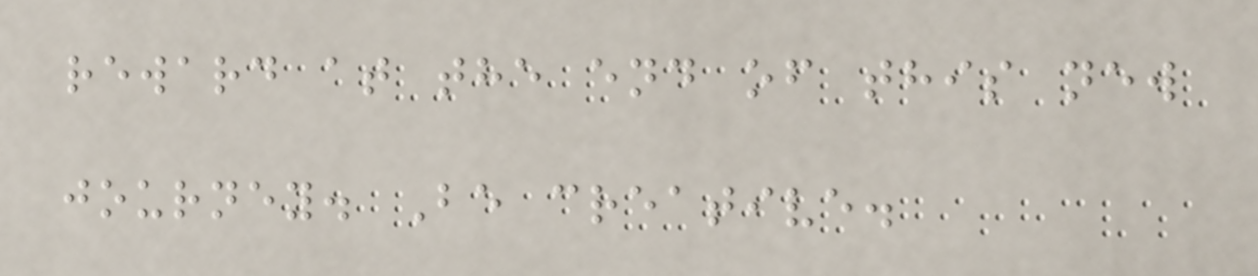reward at the end of this new
journey. Be creative.
